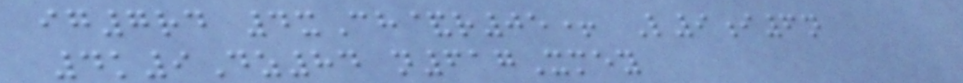ig7rd 4xCh&r05+ L9i6n
4k9Dz84 n617Xmey
